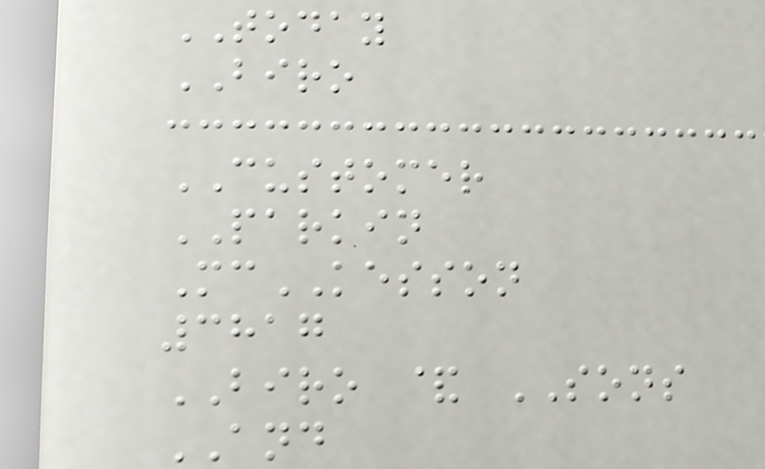TODAY
BIRO
CUSTOMER
PARKIN
McKESSON
3817
BIRO & SONS
AND
